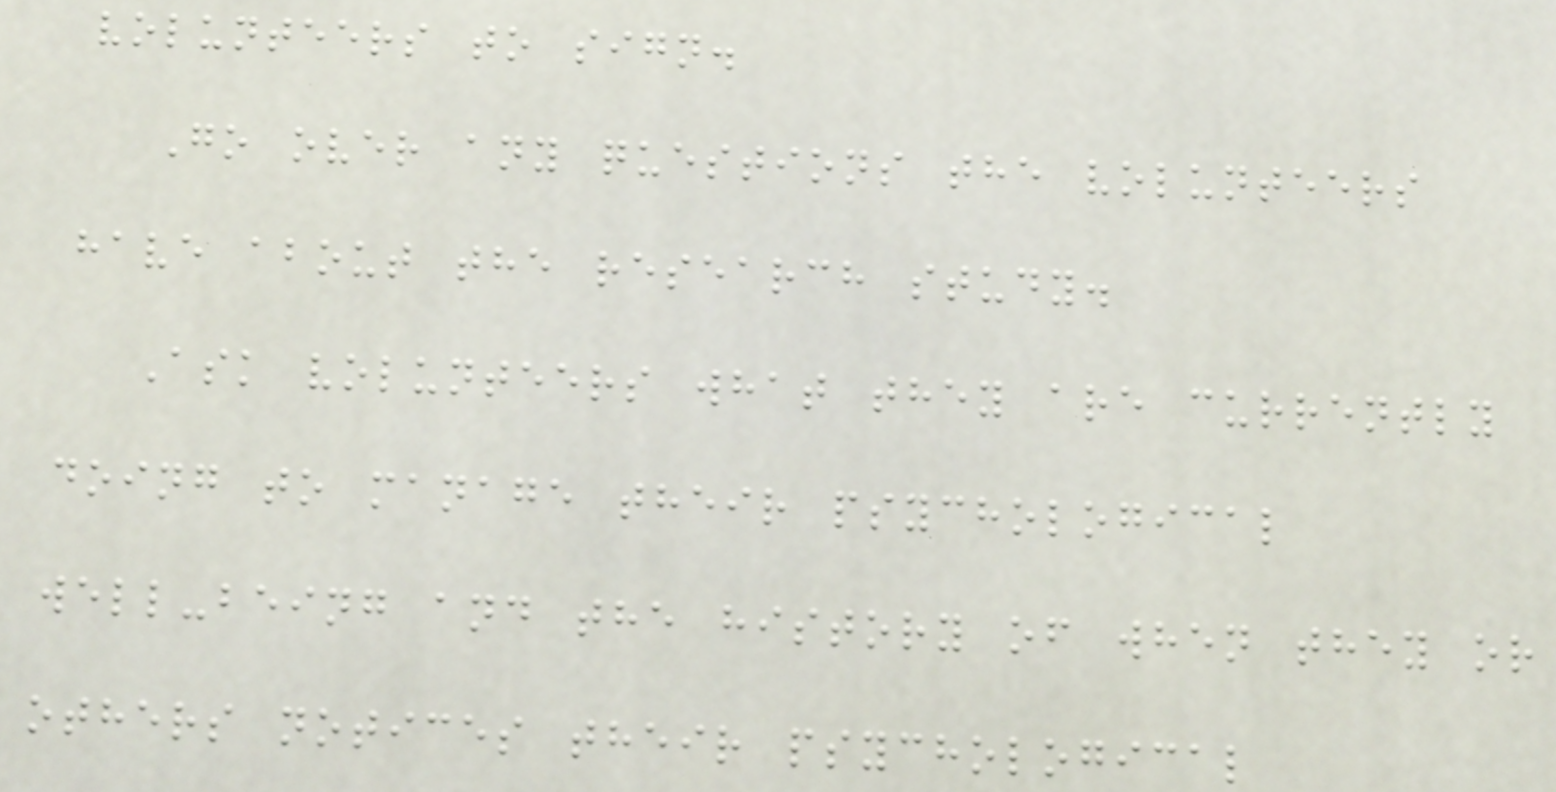volunteers to sign.
Go over any questions the volunteers
have about the research study.
Ask volunteers what they are currently
doing to manage their psychological
well-being and the history of when they or
others notices their psychological
